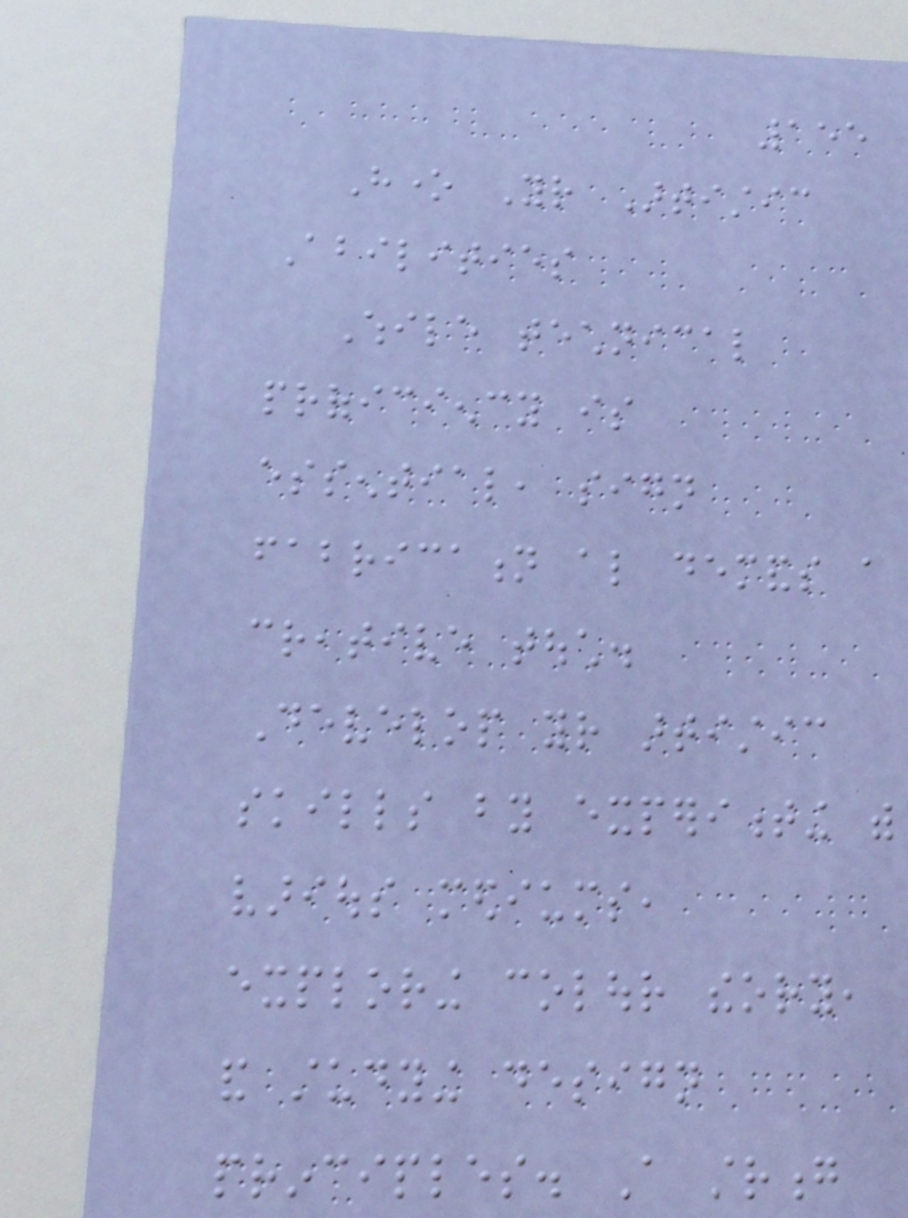155
Hone Your Artistic
Abilities
While technical
proficiency is
essential, sign
fabrication also demands a
creative touch.
Develop your artistic
skills by experimenting with
various mediums,
exploring colour theory,
and studying design
principles. A strong
